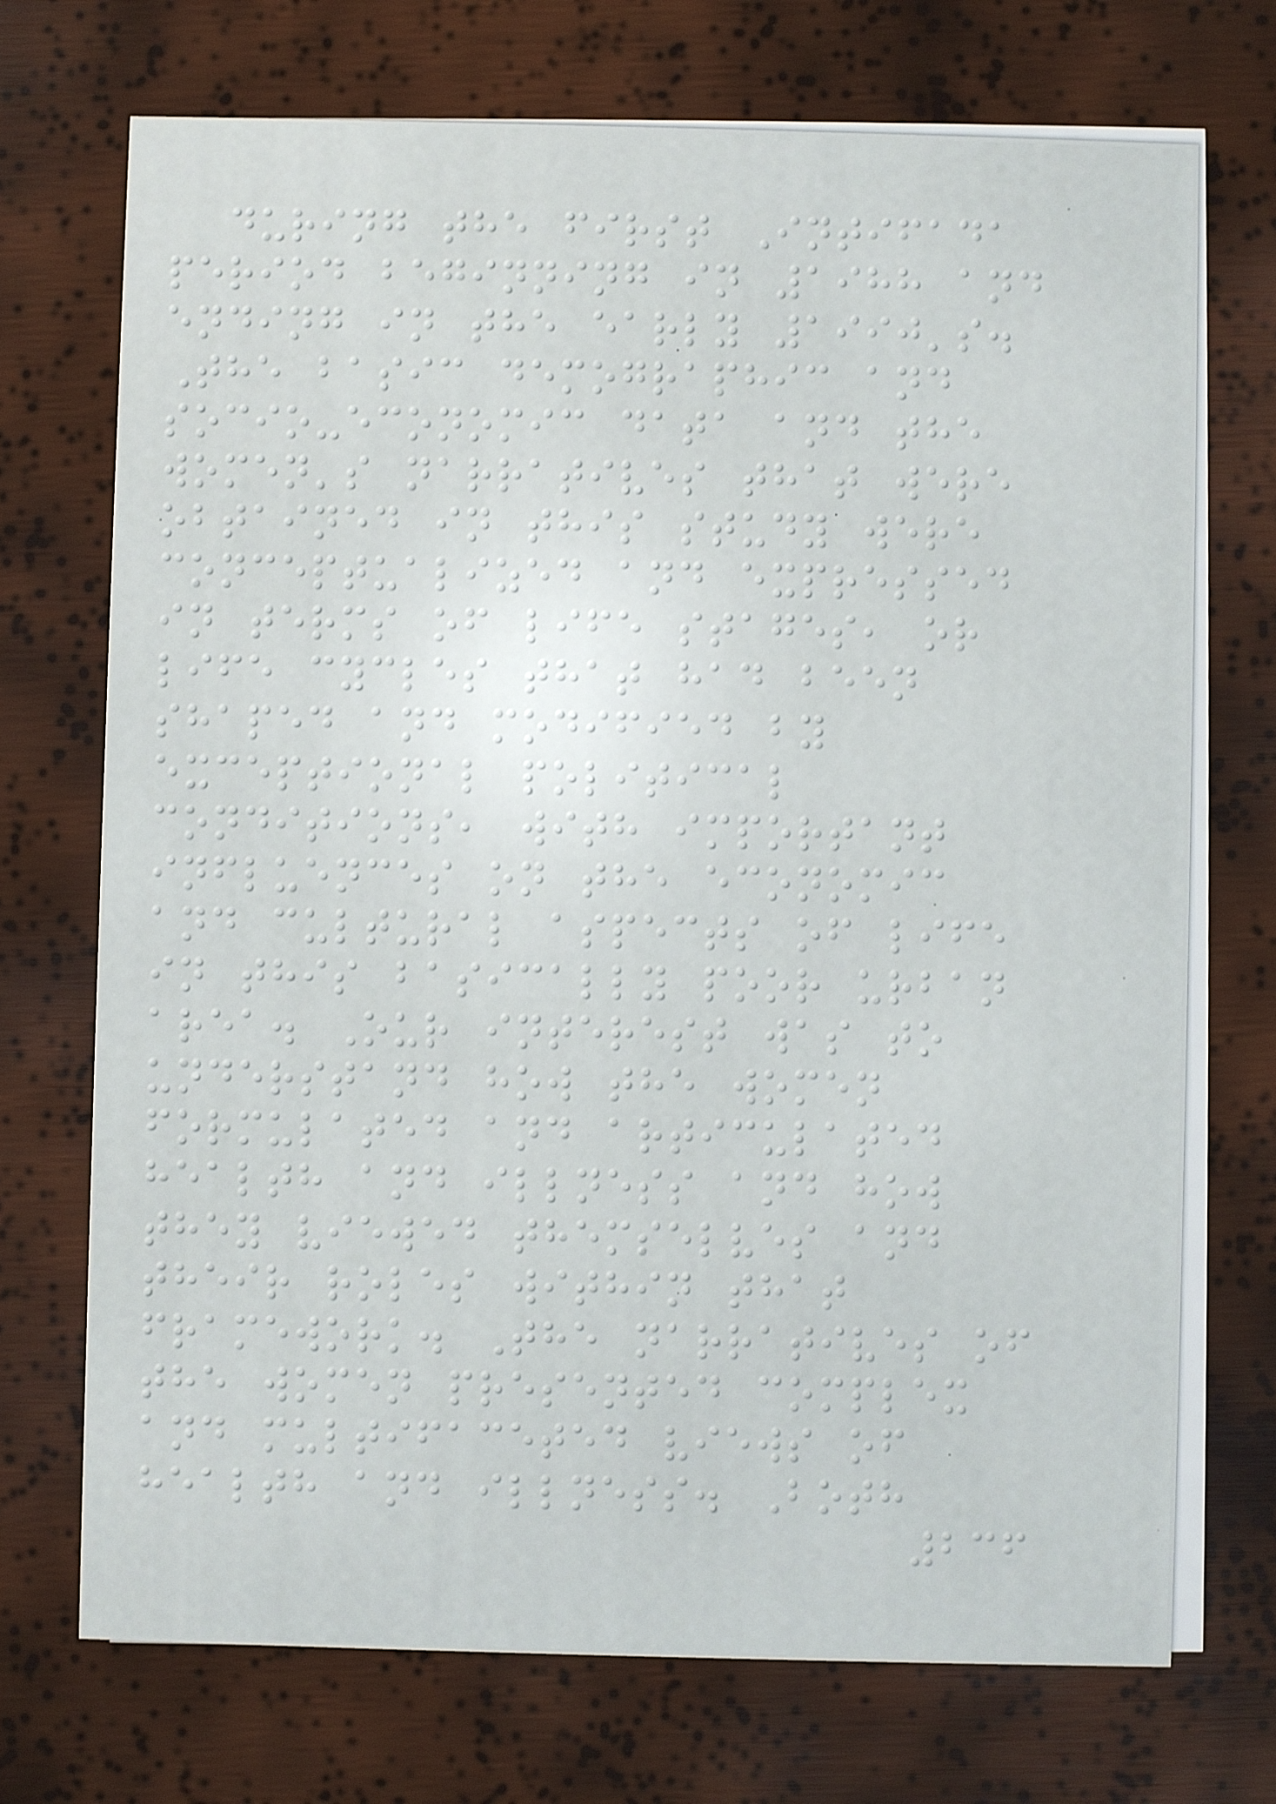during the first Intifada
period beginning in 1988 and
ending in the early 1990's.
The basic demographic and
socio-economic data and the
women's narratives that were
obtained in this study were
conceptualized and expressed
in terms of life stages, or
life cycles that had been
shaped and modified by
exceptional political
conditions, with important
influences on the economic
and cultural aspects of life
in this basically poor urban
area. Our interest was to
understand how the women
formulated and articulated
health and illness and how
they viewed themselves and
their roles within that
framework. The narratives of
the women presented complex
and multifaceted views of
health and illness. Both
236
